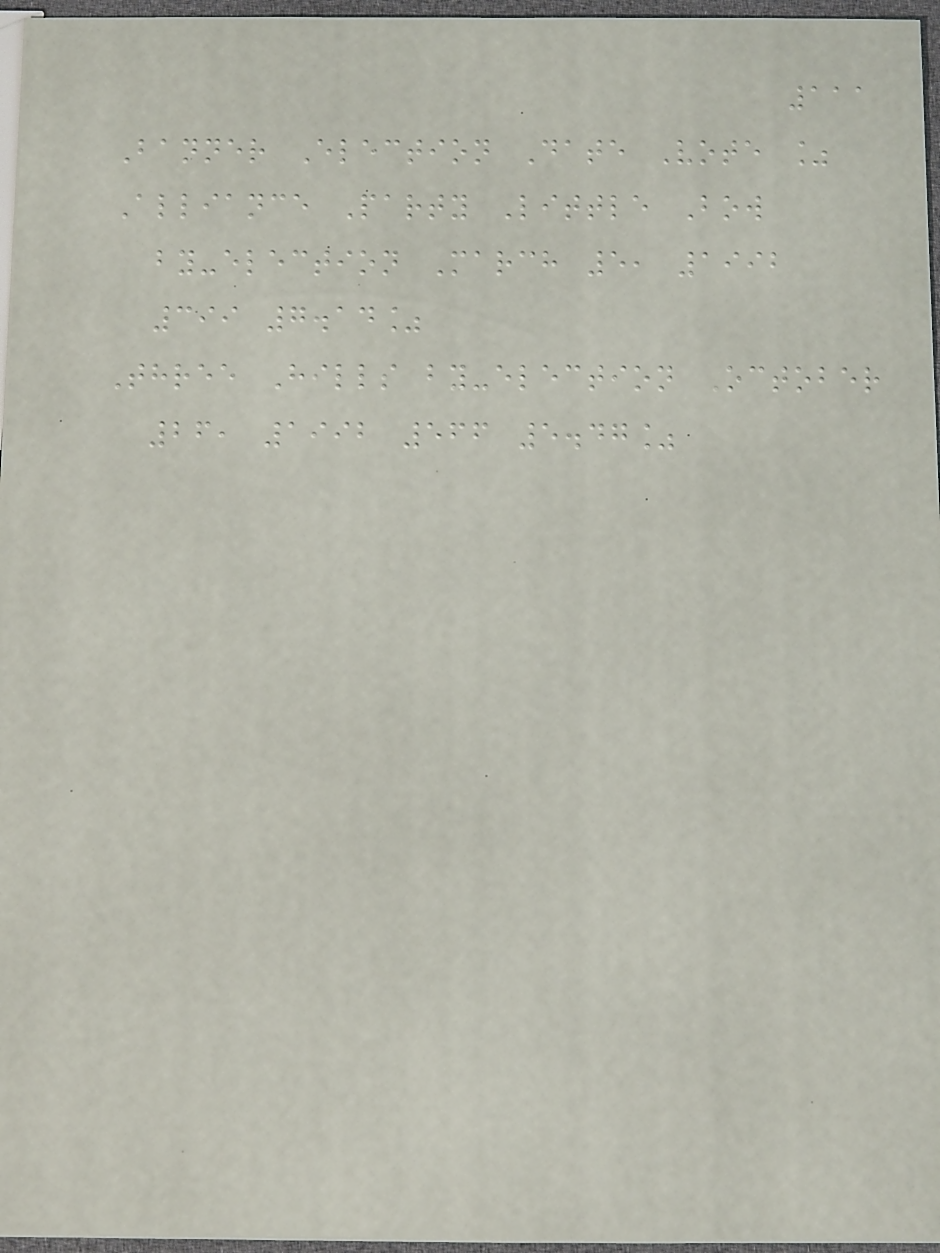111
Banner Election Date Vote %
Alliance Party Little Bow
by-election March 5, 1992
399 7.14%
Three Hills by-election October
26, 1992 566 5.47%
